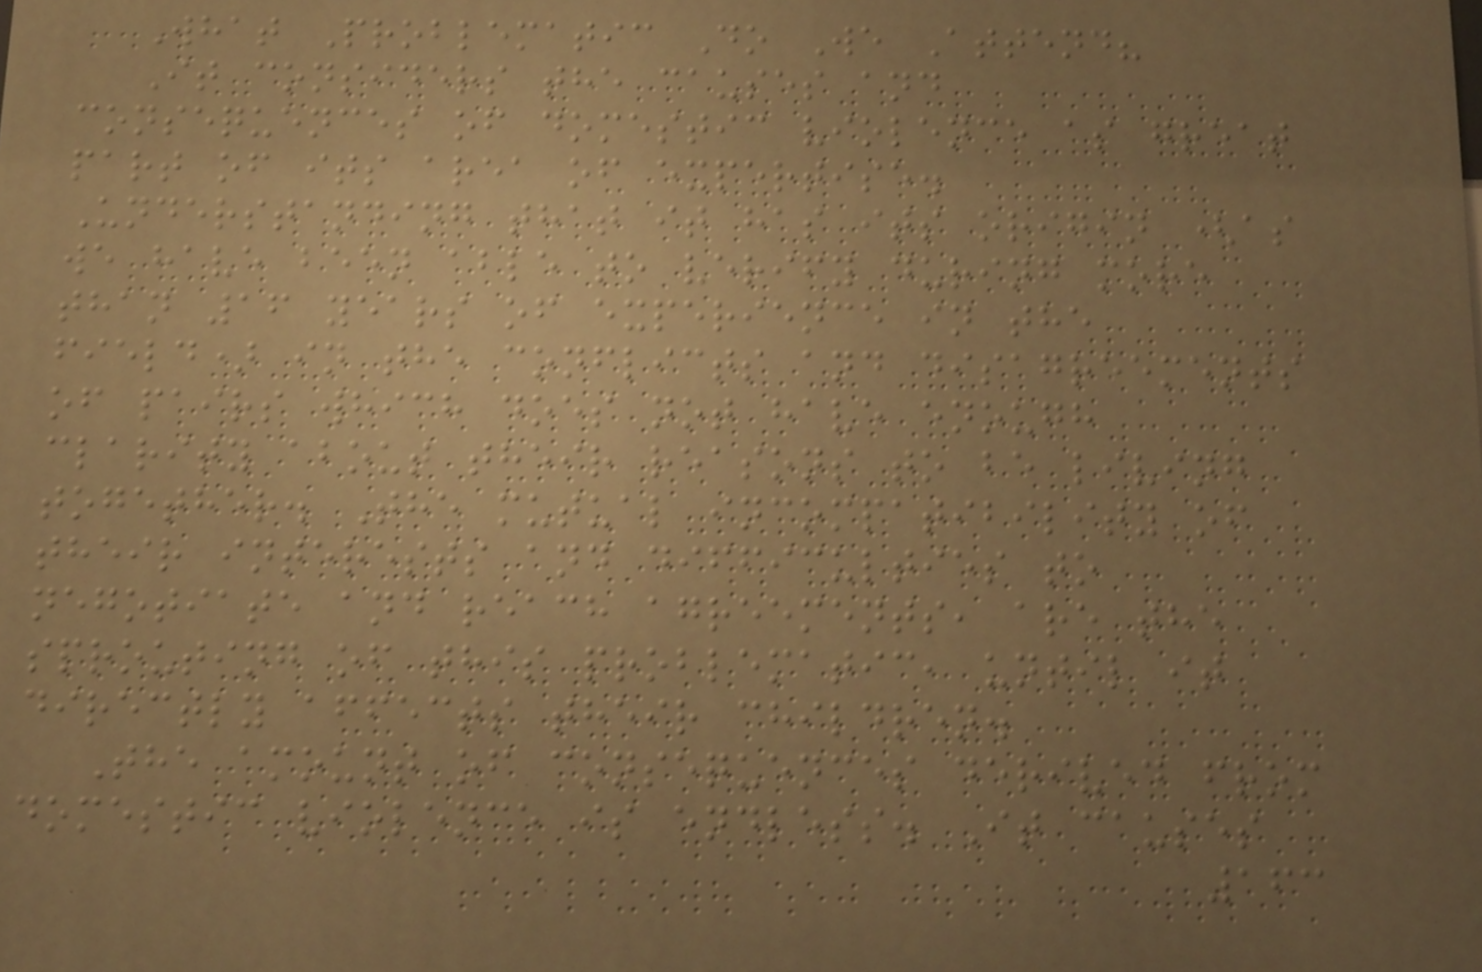What Problematic Do We Attend?
It considers the causes and
consequences of domestic violence as great
part of its area of expertise.
Understanding that it has its origin (as
we have been able to verify during more
than 16 years of experience in the
field) in the conflicts and disagreements
of pairs which does not have enough
clarity about their reasons to be living
together. The mutual incompatibility of
their interests and difficulties to
negotiate and reach agreements, are the
sprouting of this problematic, until it
directly affects their children.
The amount of consequences derived from
domestic violence is endless. It causes
163
